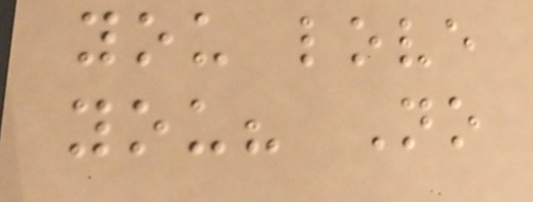you love
you? No
